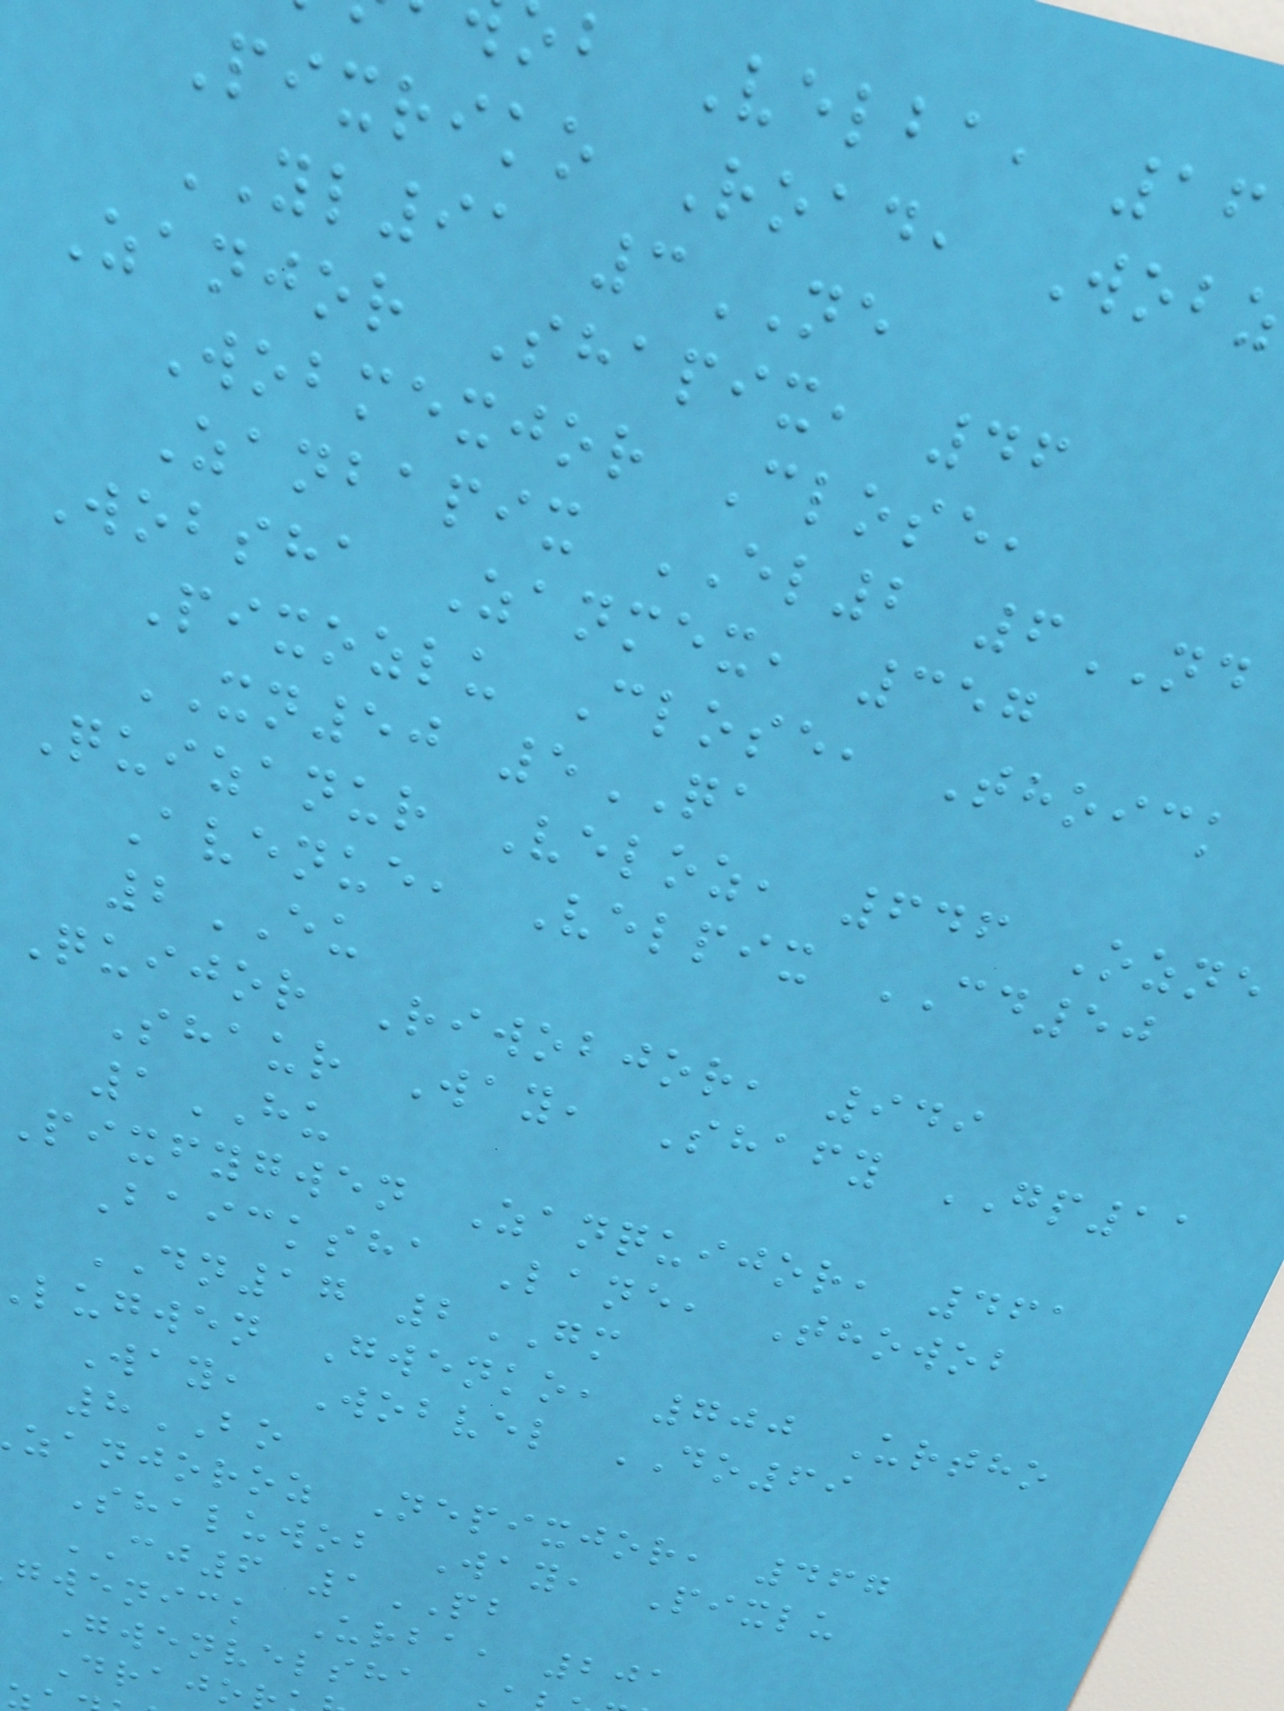b Velba, 16
Pixriko Road, Wobz
YL91 3NE
Zanjor Shapix, 46
Wobmexjor Close,
Zanbapix EL2 6ND
Wobsha Zanmex, 357
Pixozlu Close, Thoick
XN50 5QA
Quizanur Veloz, 646 Ozne
Avenue, Velpix CD50
2EU
Quijor Riwobjor, 949
Shaur Way, Shafy GP11
1HU
Pixfygwen Zanquijor, 461
Baicksha Lane, Thowob
DN17 2GM
lugwen Gwenko, 700 Urtho
Way, Wobvel DO69
8BO
zanjoroz Nepixjor, 467
Shaluwob Way, Pixlu
CJ6 1PB
gwenick Urba, 201
Gwenvelsha
Drajo
